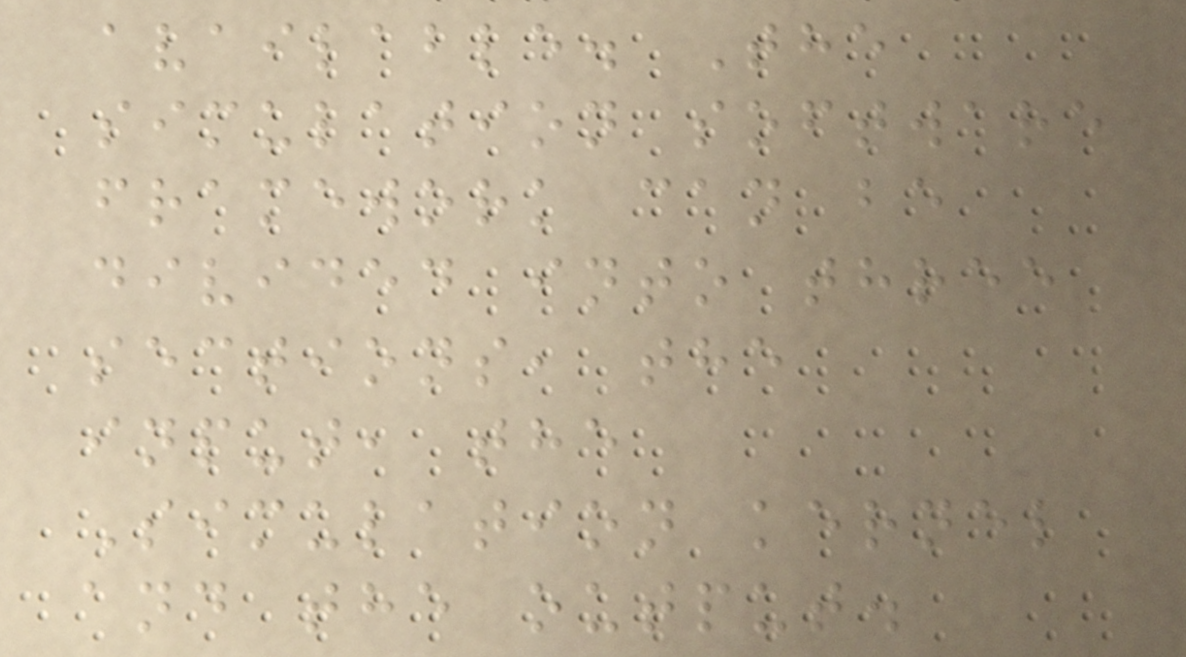available. The
simulation software
framework can be
divided into three
sections, the
input, the
Simulation kernel
and the output.
